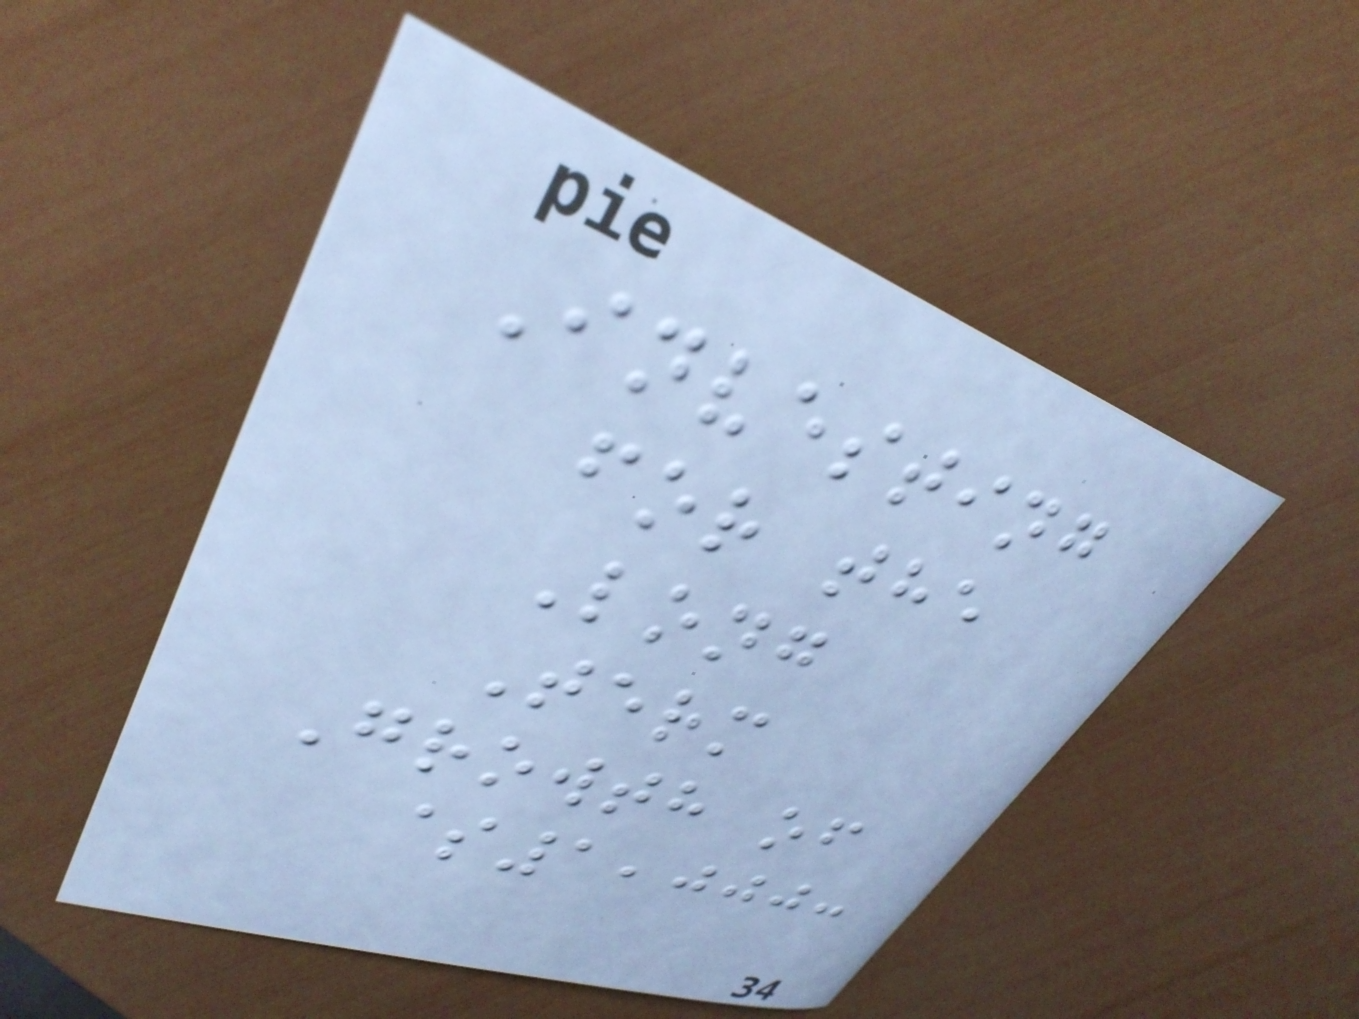Investing
for the
Long
Term
Growth of
$1,000:
